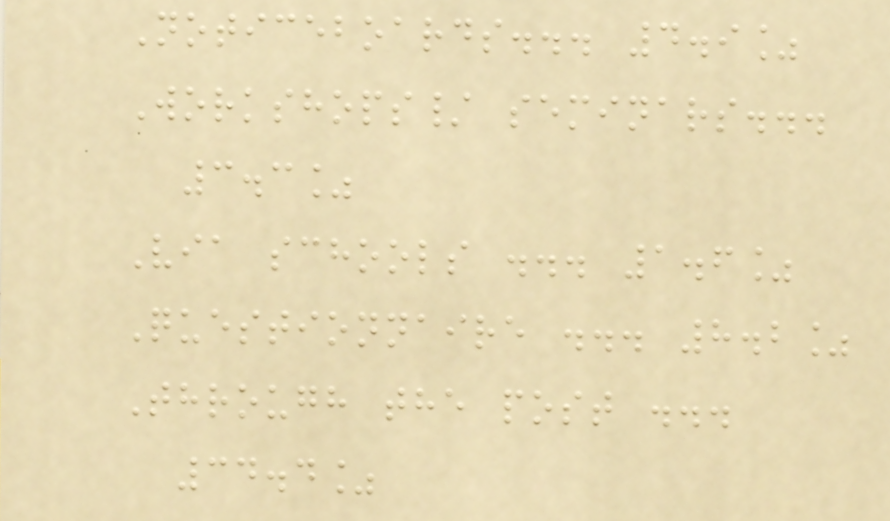Noticeboards... 4.9%
Workshops/ seminars...
3.3%
Via schools ... 1.6%
Questionnaire ... 8.2%
Through the post ...
34.4%
